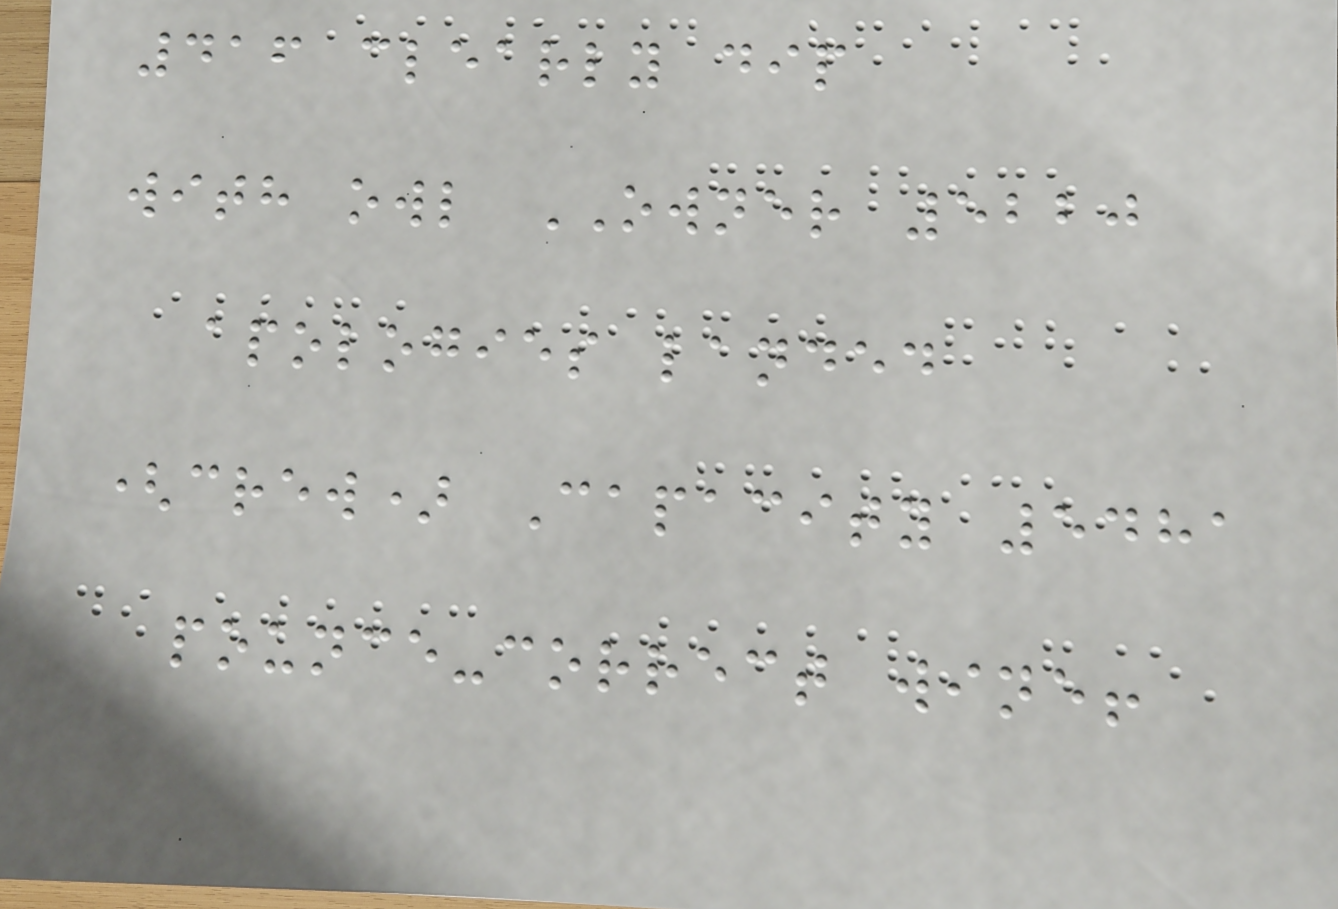416 clearly dip
with owl OWNER 5220
apologies landed
(crew) Capacity 5481
pounce-correct wine!
